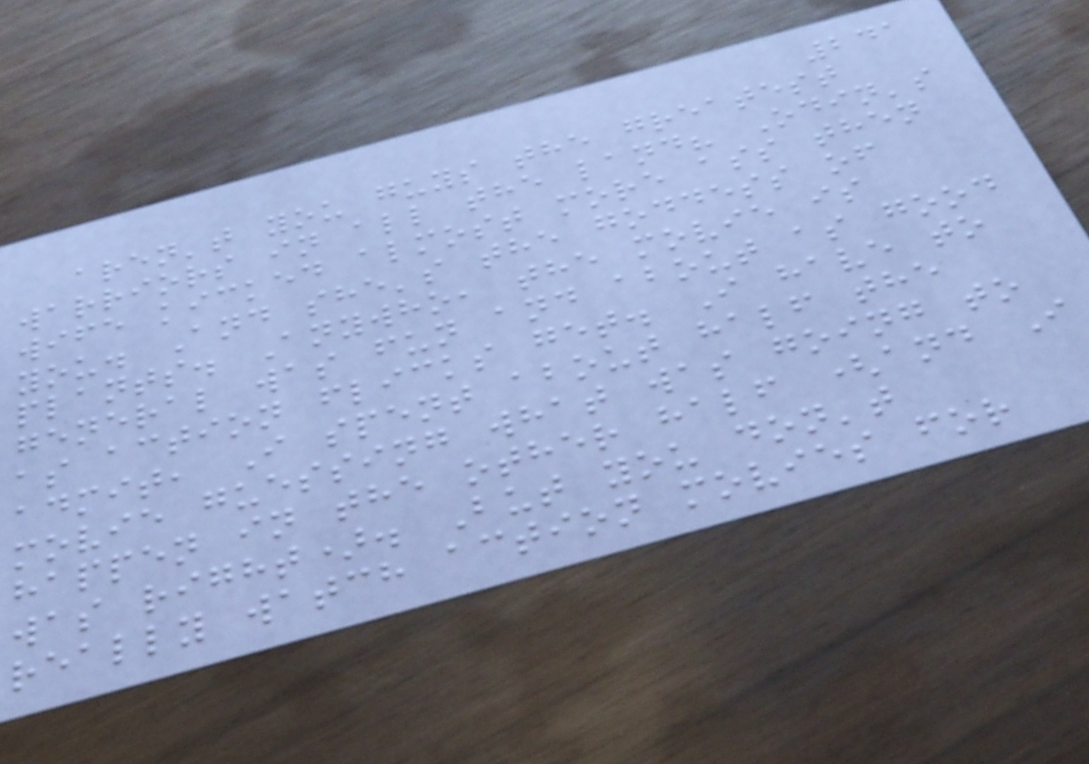241
aren't you guys the greatest
warriors in all the land? Odin's
wife kicked almost more ass then
you. And she's the goddess of
plants. Anywho, the movie is
general was fun and about as good
as action flicks get. I have to
admit, I spent about half the
movie guessing what was going to
happen in the other half (and I
was right). But you don't
really watch action movies for
